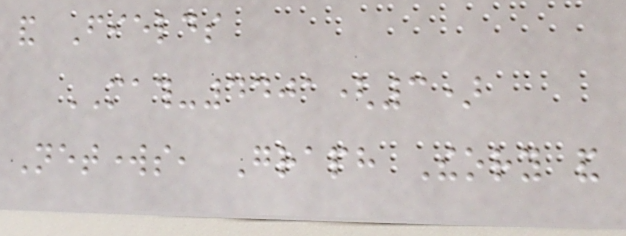and Fields
MATH-4401(3)
Networks, Graph Theory and
